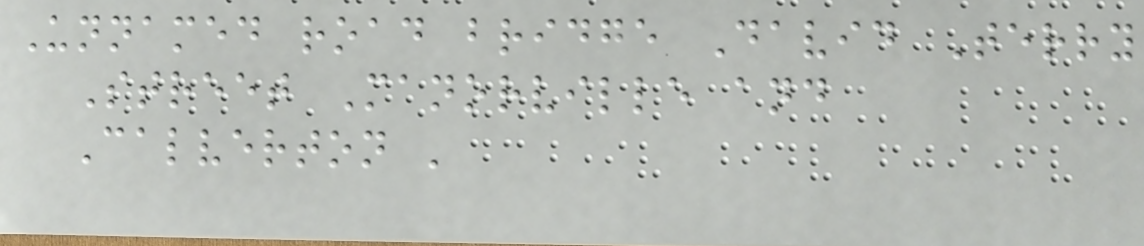Unnamed road bridge David Terry
Street Manorville and
Calverton '
